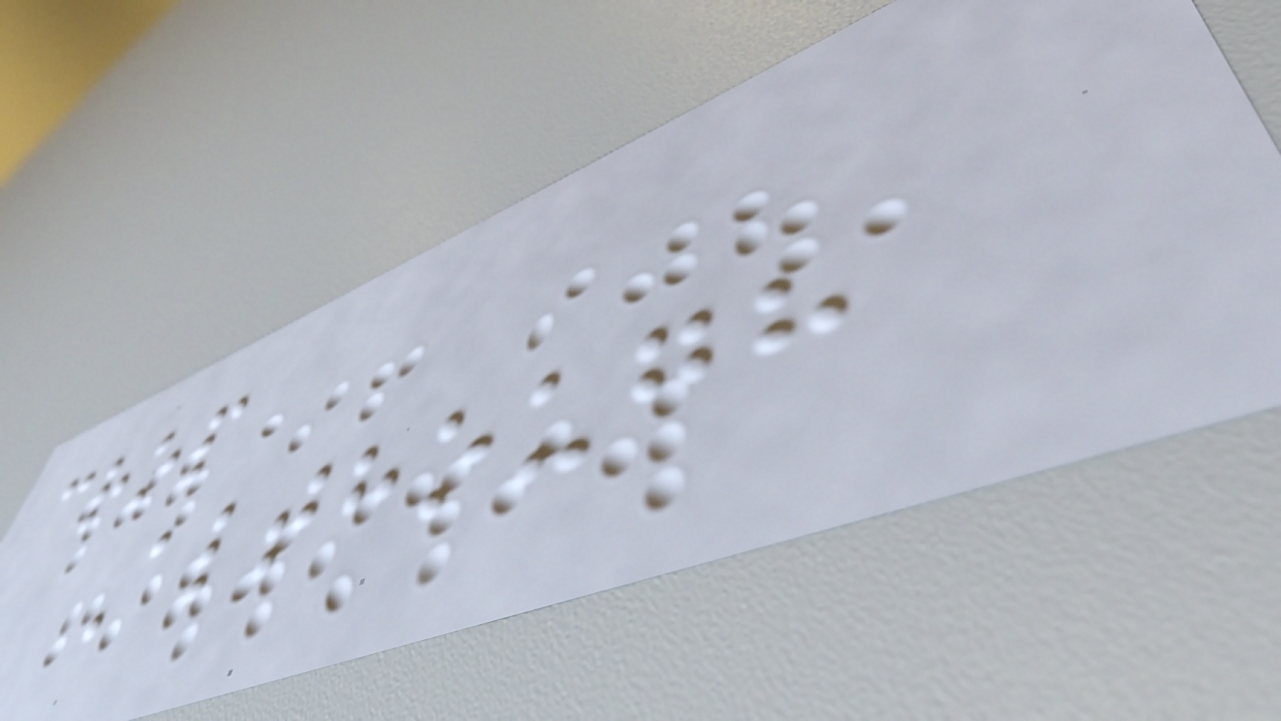crop
Although
